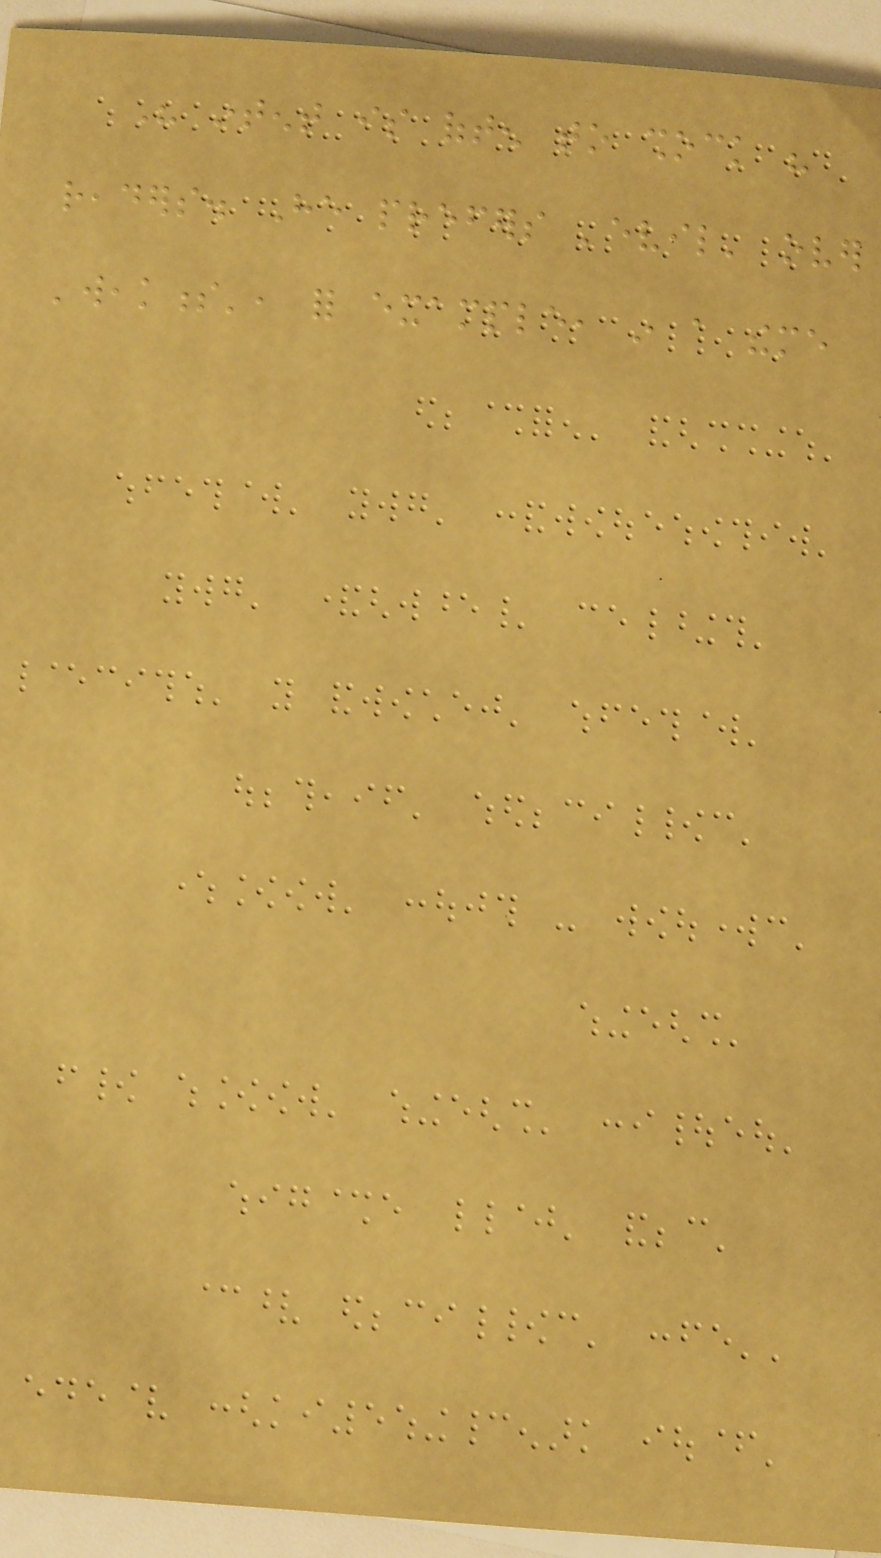His intent is often to shock his
readers. He prefers 'evil' over
'weakness', for example, in a theme
